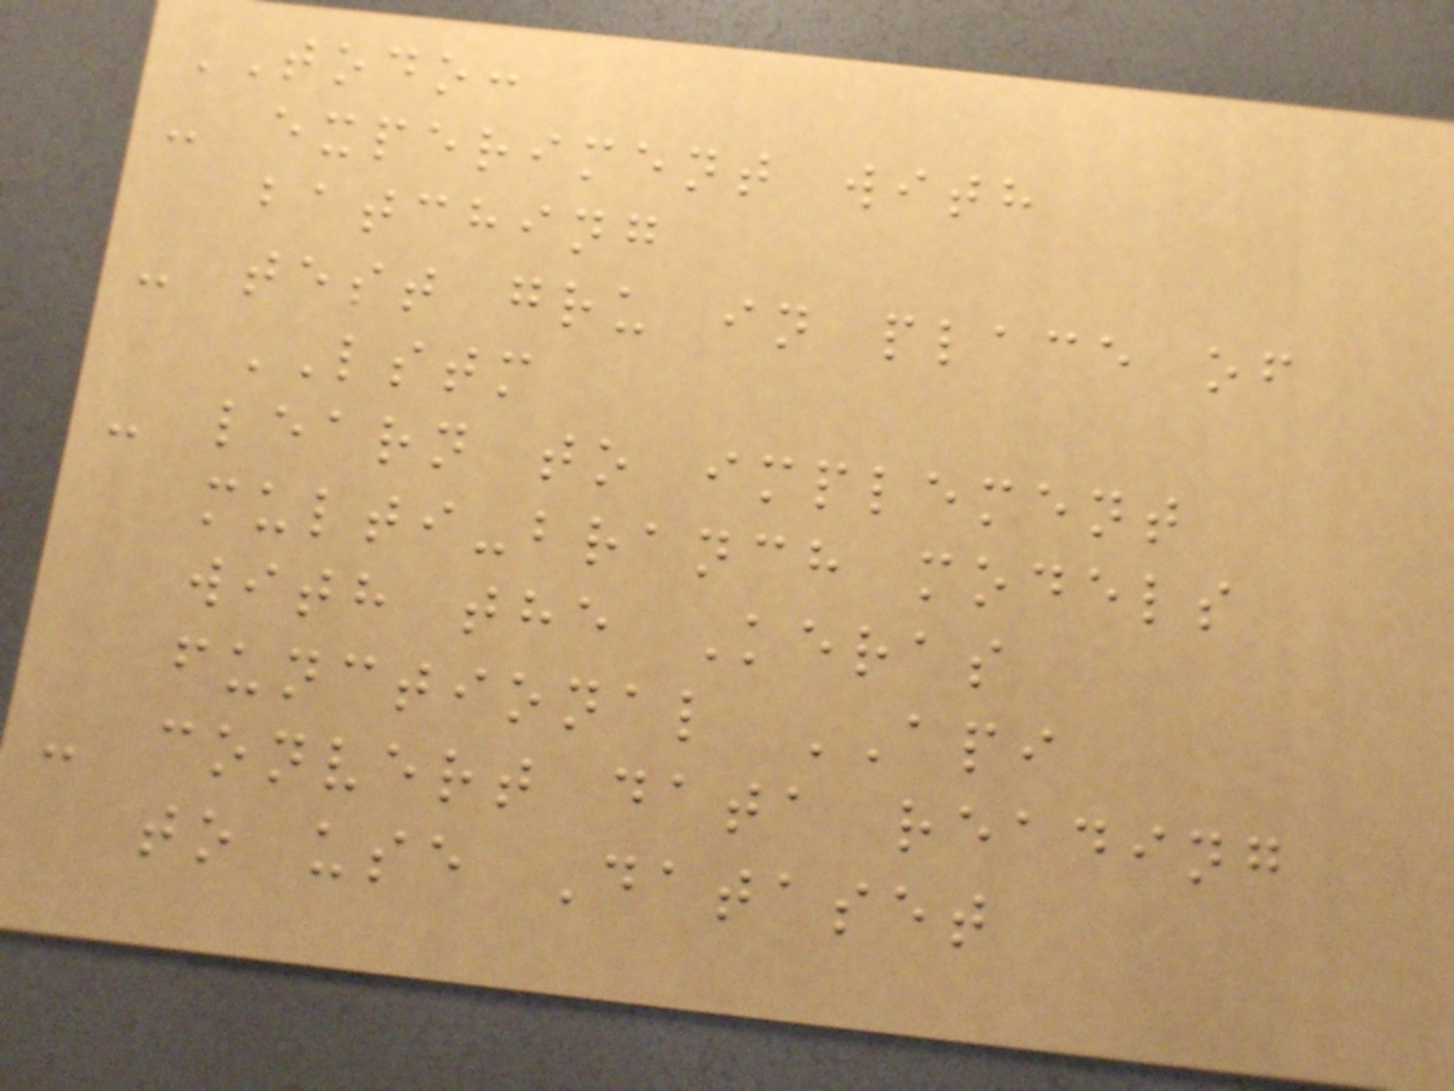TODO:
- experiment with
batching
- test gru in place of
LSTM
- learn to implement
multi-branch models
with the Keras
functional API
- convert data reading
to use Dataset
